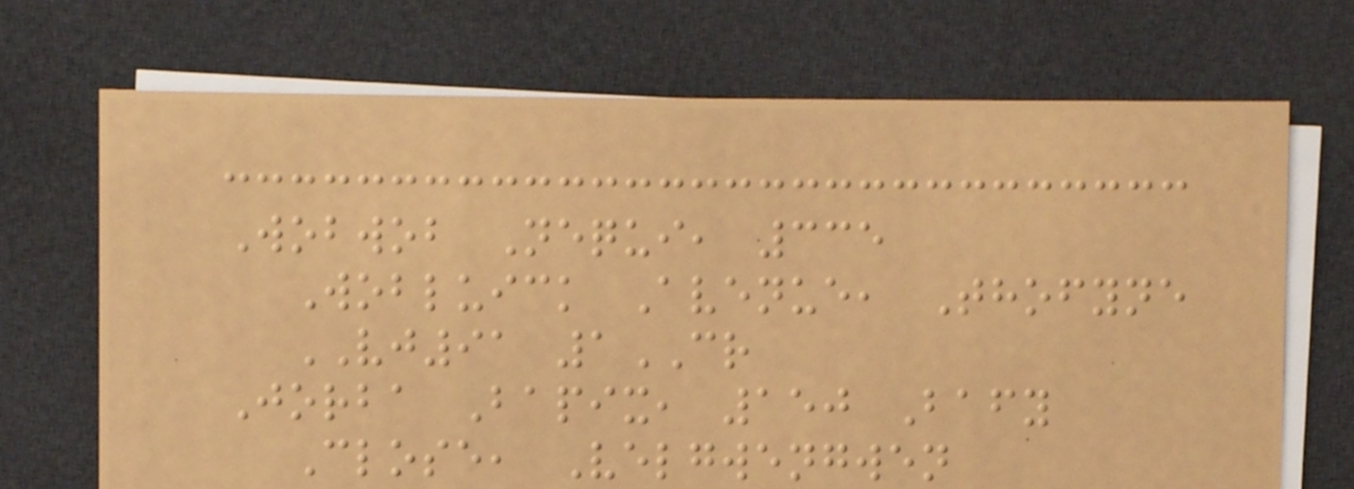Wobwob Nequi, 335
Wobluick Avenue, Thofyne
VJ91 1CR
Jorba Bapix, 150 Bafy
Close, Velgwengwen
